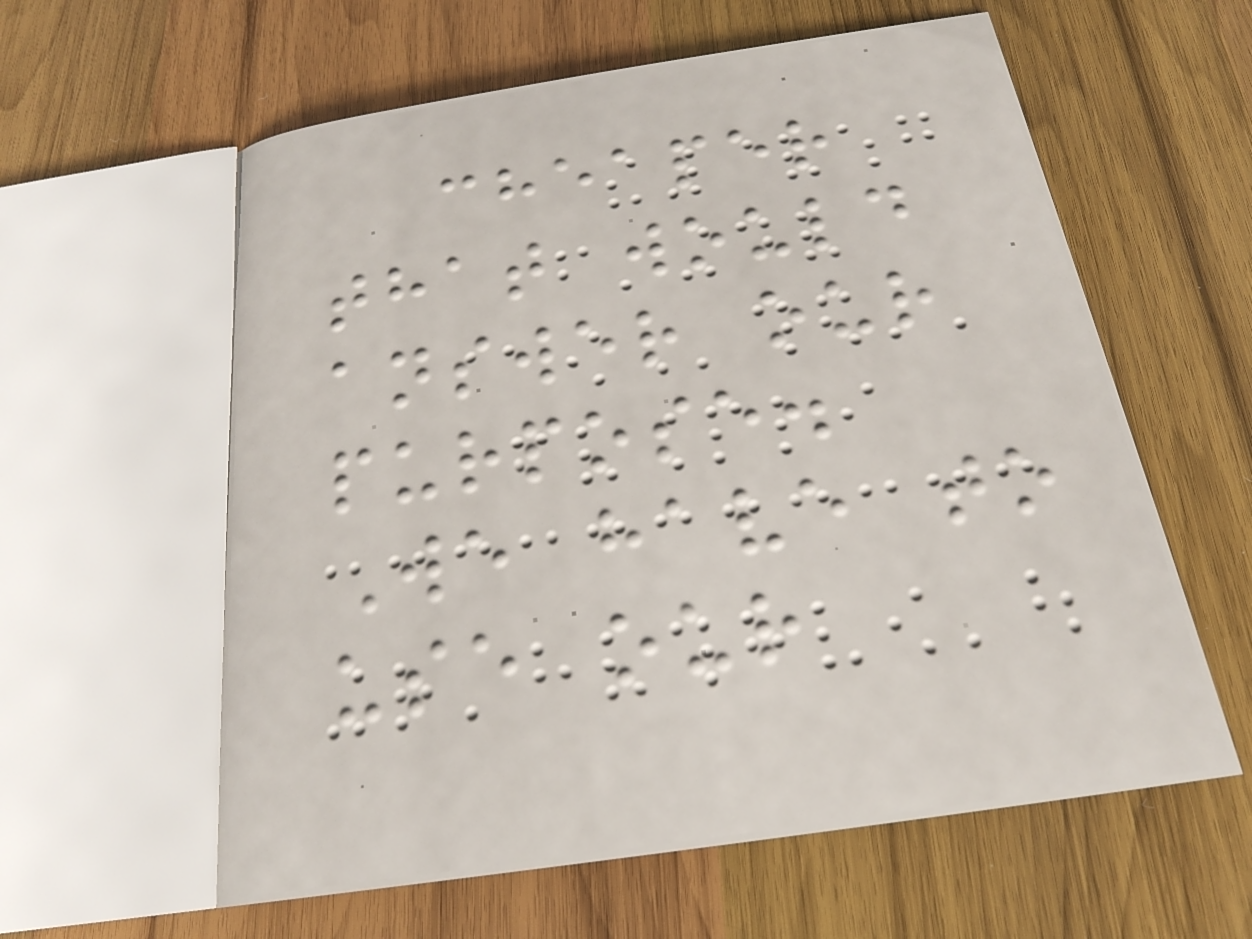cheaper
that would
answer our
purpose.
We have to
use our
